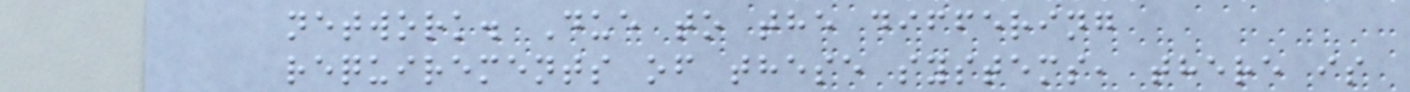network. Due to the differing
requirements of these systems, there is
